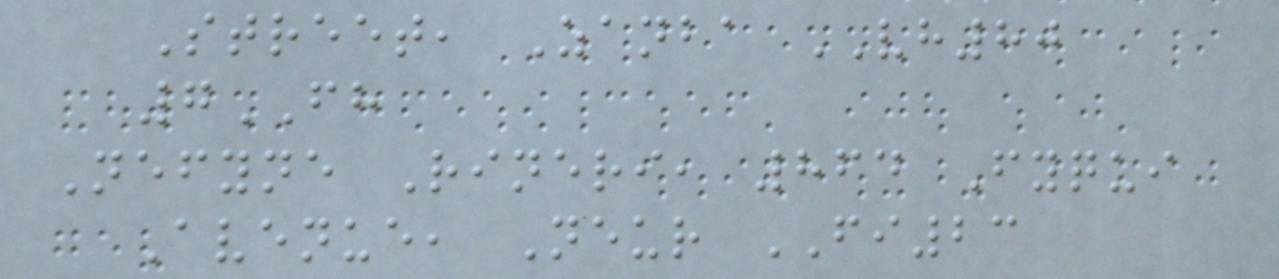Street, Zanba VH80
7FH
Nefyne Rineri, 864 Fyqui
Avenue, Neur FI23
